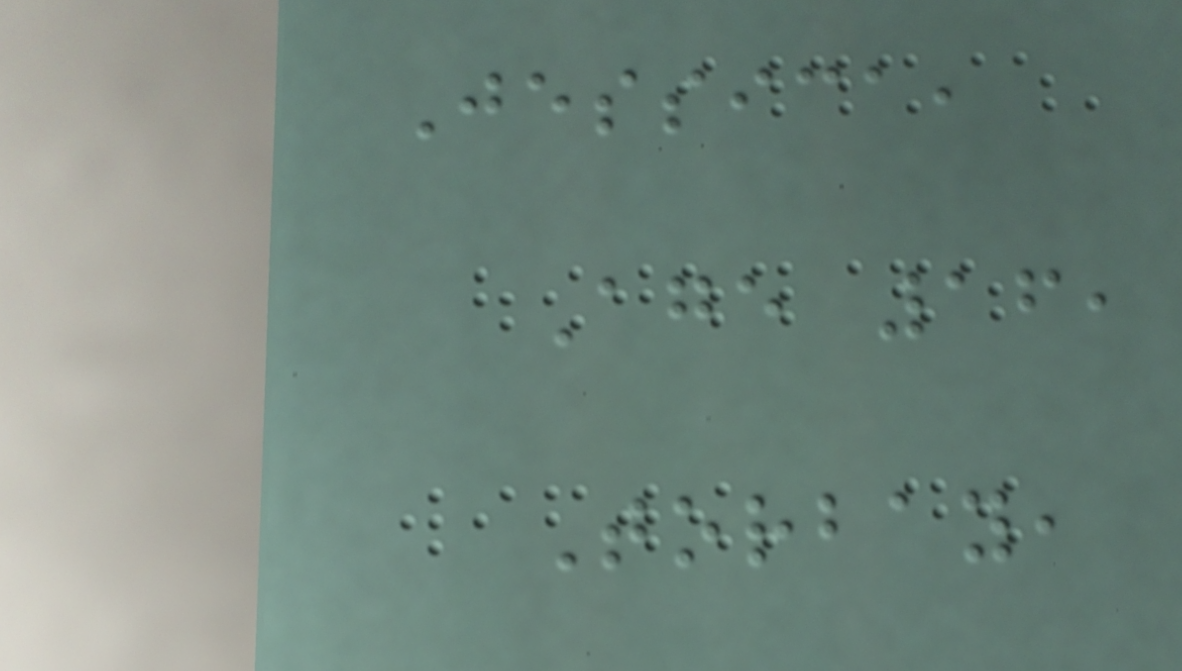Jessica,
Age 16,
Torbay,
